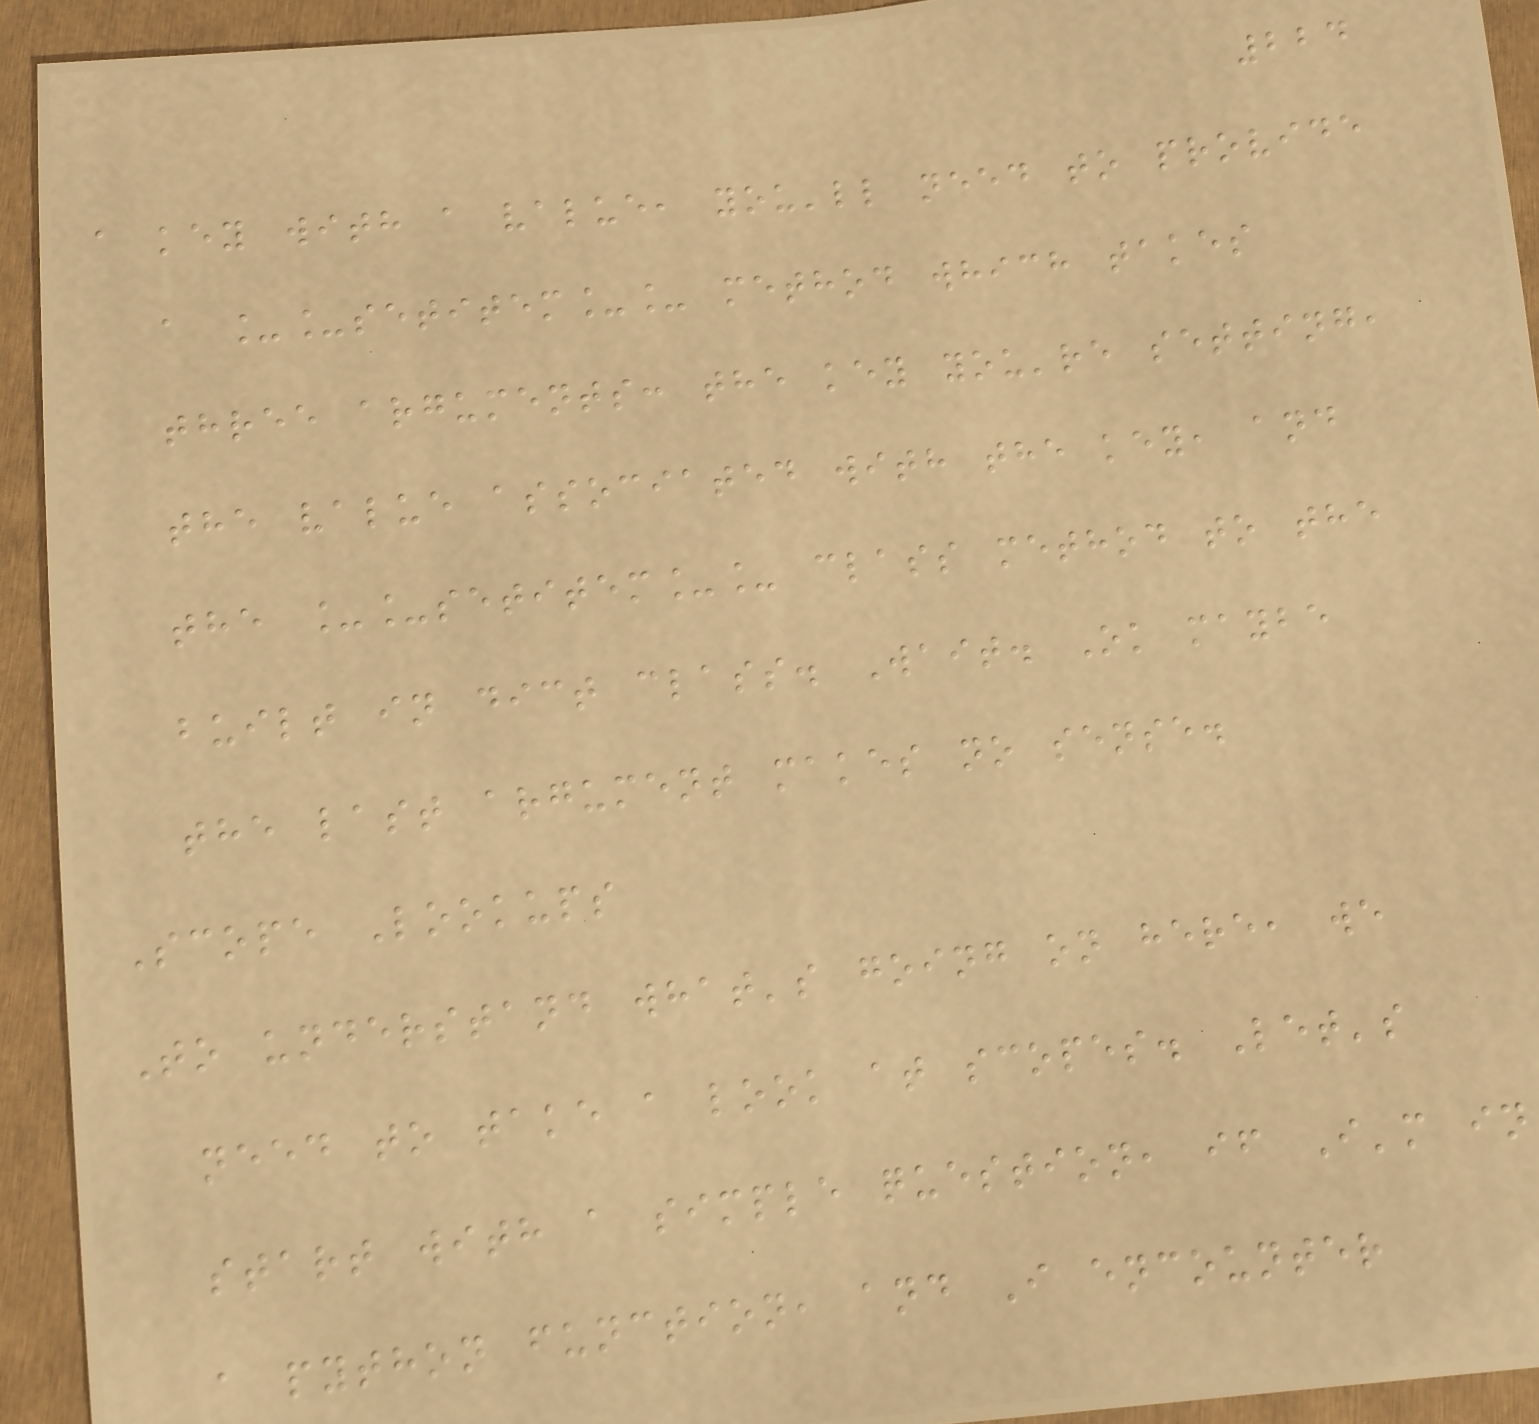224
a key with a value, you'll need to provide
a __setitem__ method which takes
three arguments: the key you're setting,
the value associated with the key, and
the __setitem__ class method to the
built in dict class. Wait. Ok maybe
the last argument makes no sense.
Scope Lookups
To understand what's going on here, we
need to take a look at scopes. Let's
start with a simple question, if I'm in
a python function, and I encounter
